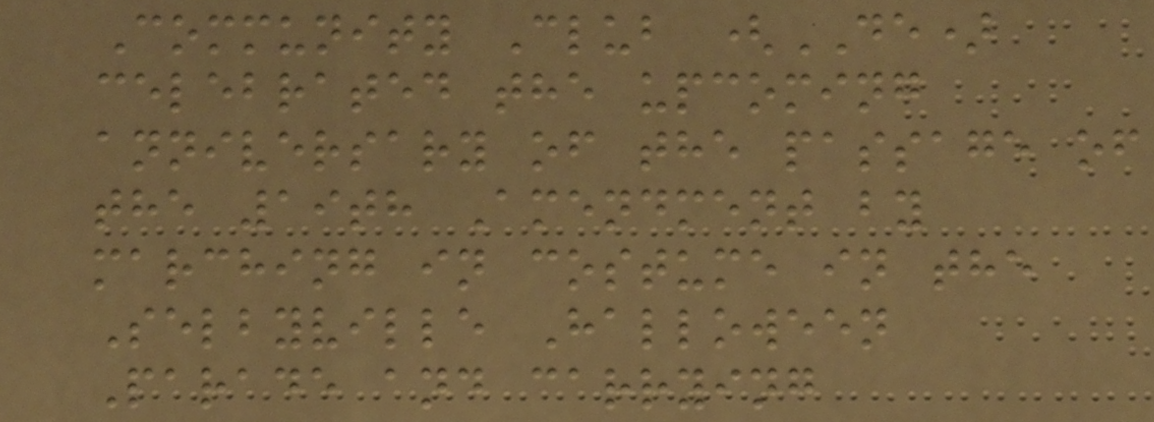Community Club (DE)
celebrated the upcoming
anniversary of the passage of
the 19th Amendment by
marching in costume in the
Selbyville Halloween
Parade and carrying
